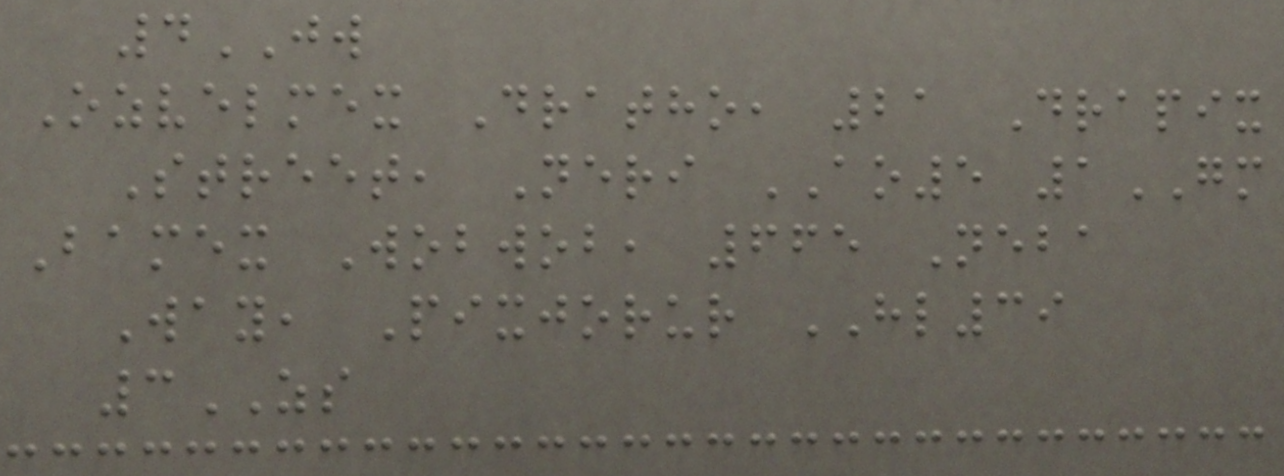4JW
Ozvelmex Dratho, 21 Drapix
Street, Neri AO5 1GM
Bamex Wobwob, 665 Neba
Way, Pixjorur HL39
3ZS
